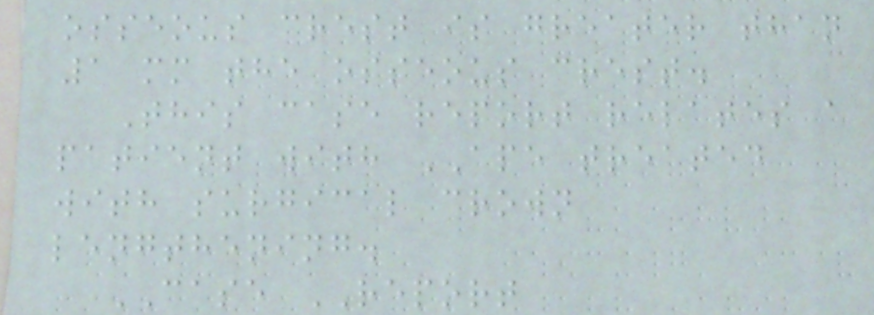osseous crest is greater than
1 mm the osseous crest.
This case report relates a
patient with APE treated
with surgical crown
lengthening.
CASE REPORT
